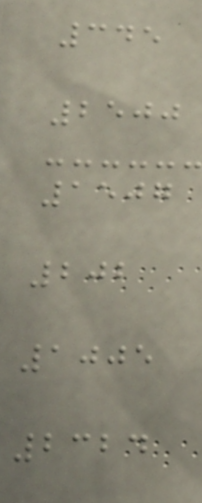345
2500
1507
202
1005
2324
